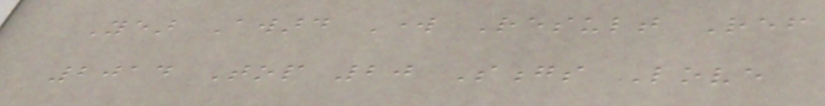Year Award Work Result Ref
2014 Top 20 Songs Love
